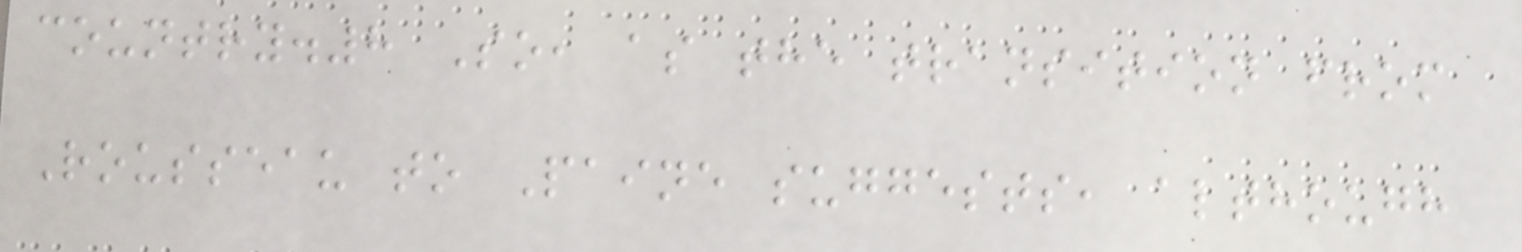country.8 So, as the transition from
Rousseau to Paine suggests, although
